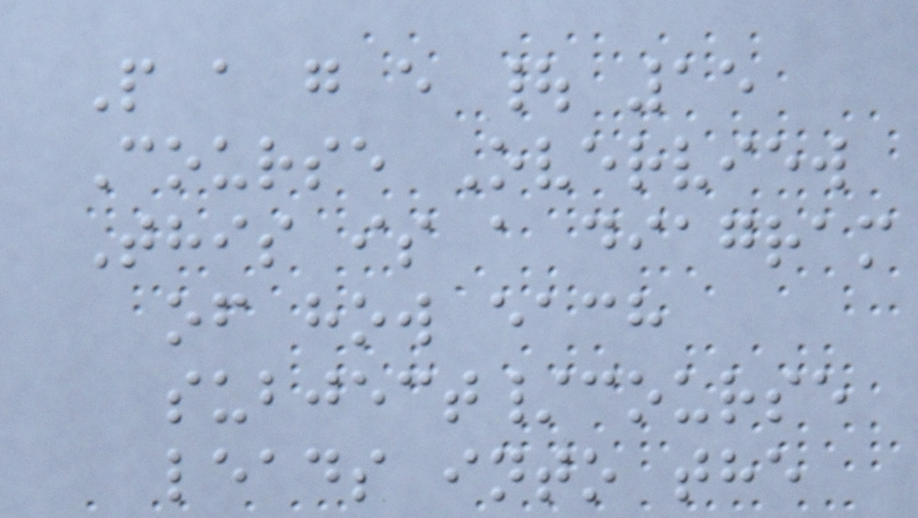P a g e | 15
Course Overview
This is a diagram
of how each
subject/course
leads into the
